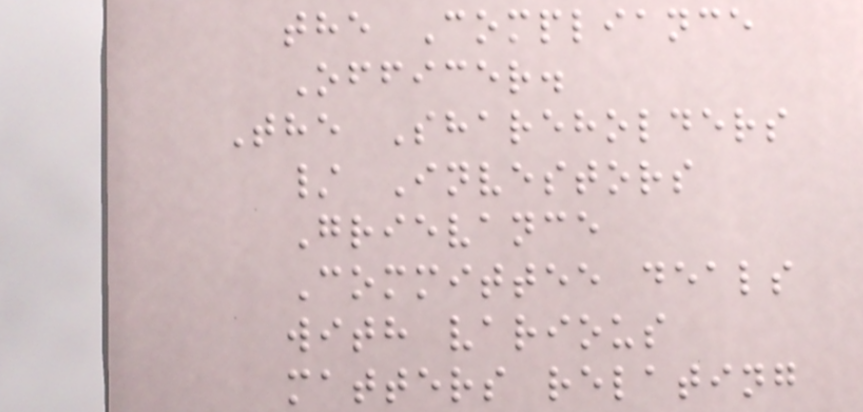the Compliance
Officer.
The Shareholders
/ Investors
Grievance
Committee deals
with various
matters relating
